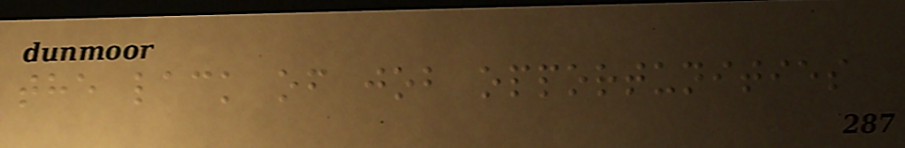the lack of job opportunities
